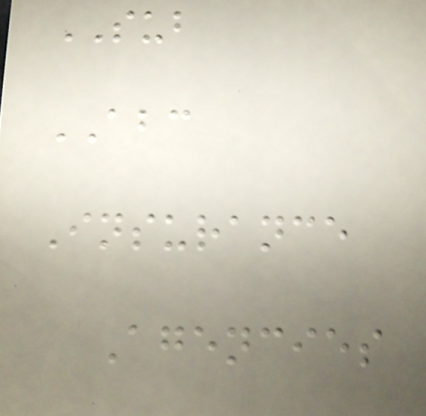SUB
ABC
Insurance
Agencies
